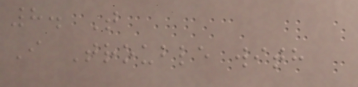8. T
I Trouble with
